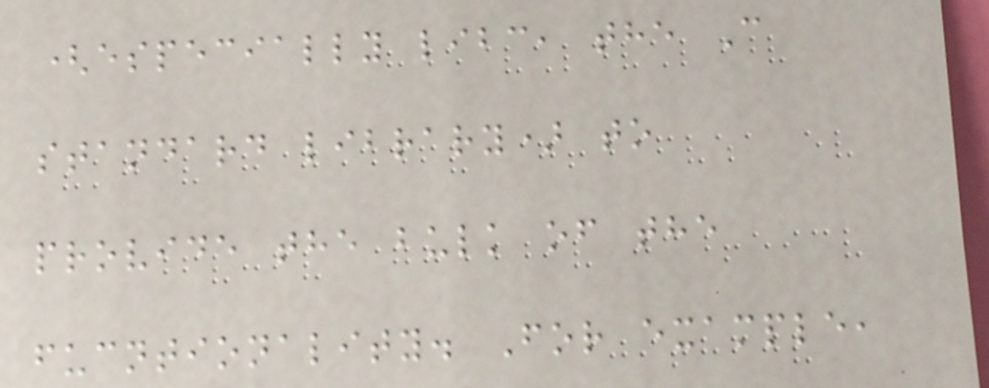(especially libc, the C
standard library) to
provide the bulk of the
fucntionality. For example,
